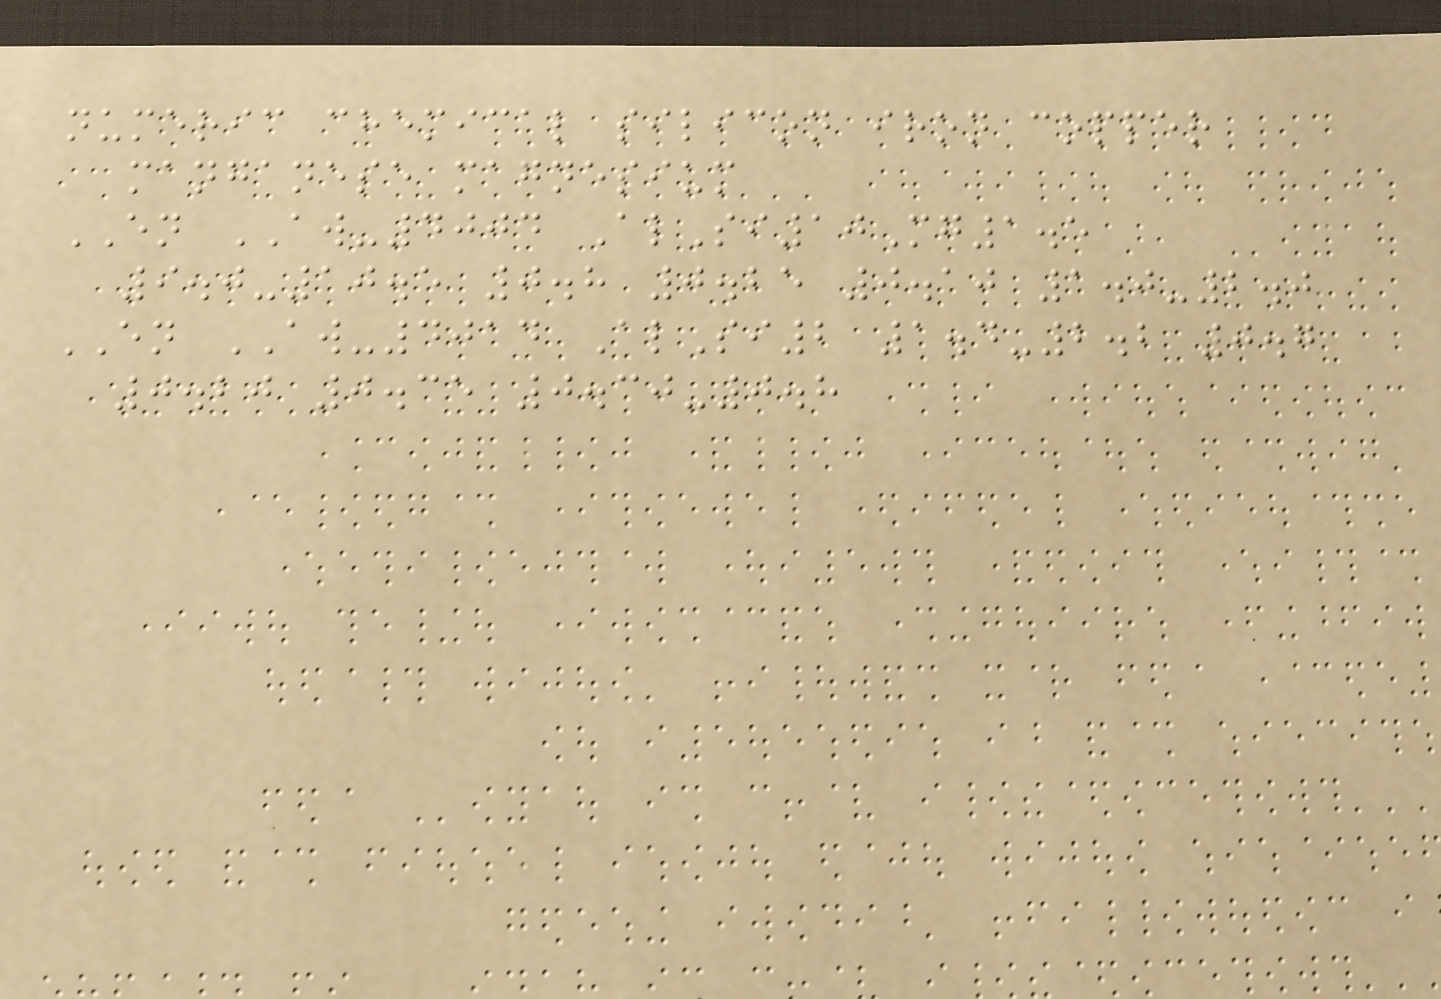numeric chemical silicon iron copper
manganese magnesium
EN AW-4004 AlSi10Mg1.5
9.0-10.5 0.8 0.25 0.10 1.0-2.0
EN AW-4014 AlSi2 1.4-2.2 0.7
0.20 0.35 0.30-0.8
